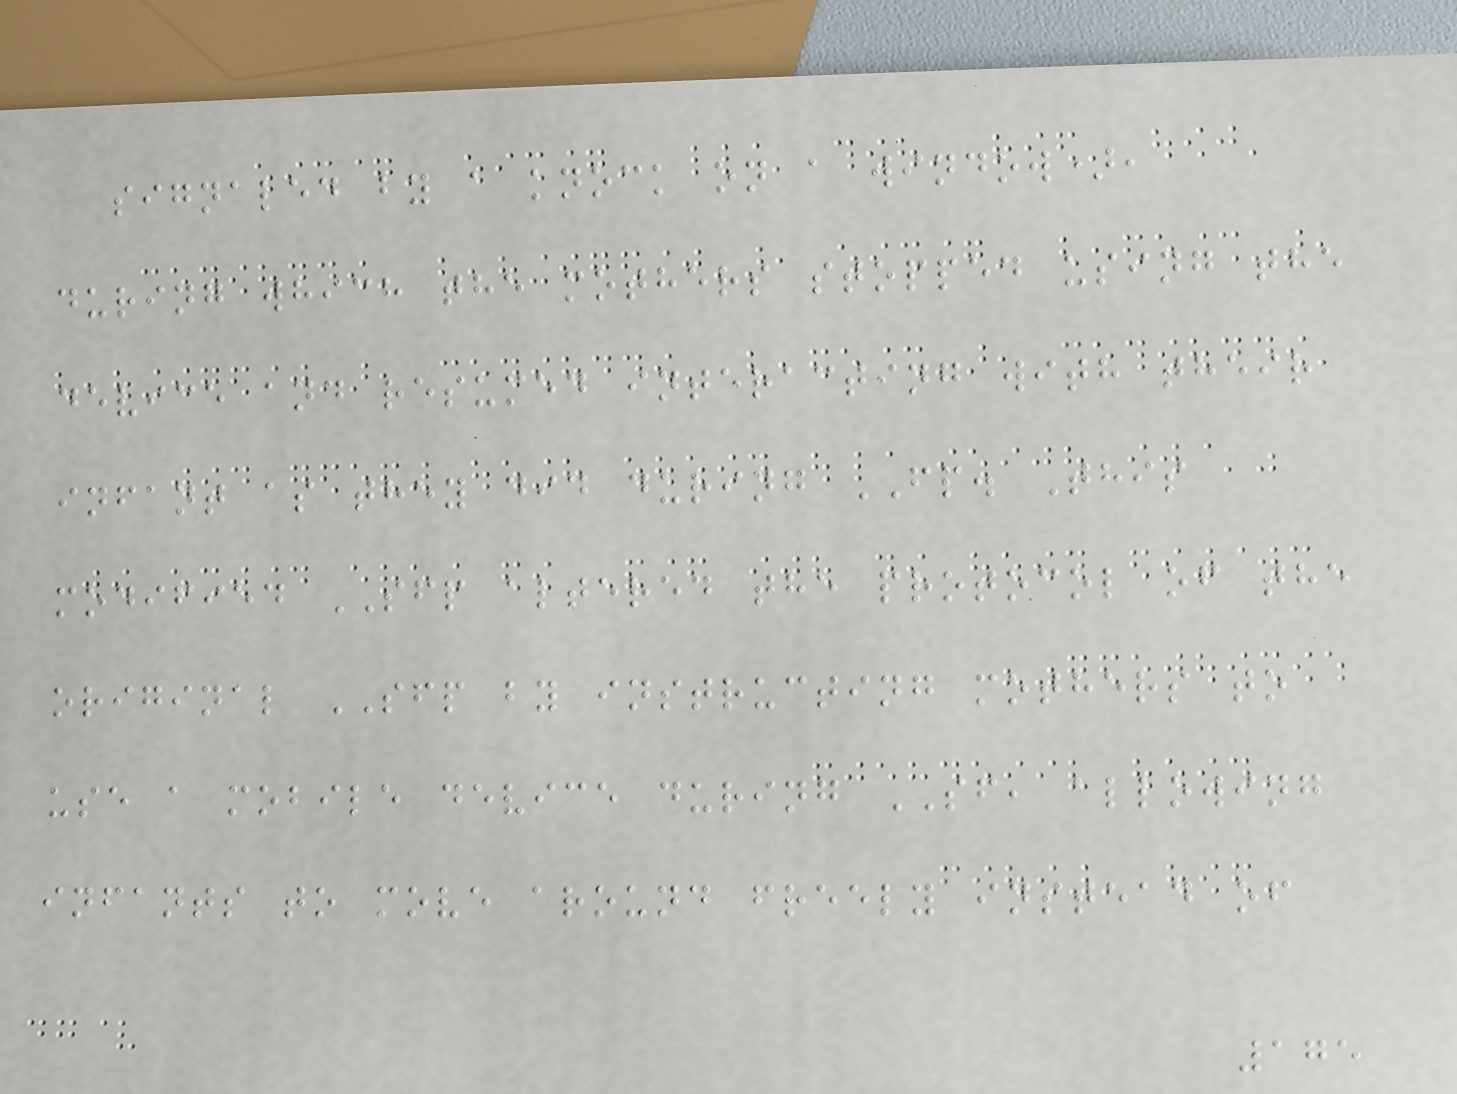signaled by a knock on a window),
during which the mothers stopped using the
device and resumed interacting with their
infant as they did during FP. This
modified SFP altered the protocol of the
original SFP by instructing mothers to
use a mobile device during SF, allowing
infants to move around freely instead of
175
